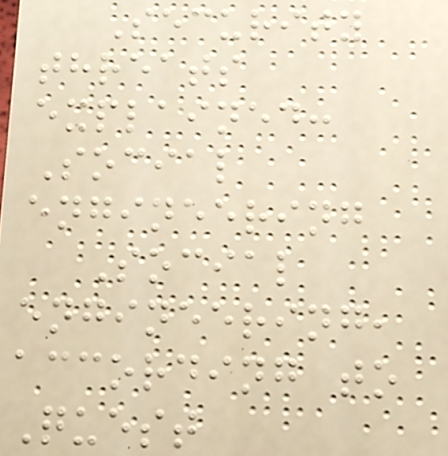Security
threats
explained:
Social
engineering
Social
engineering,
according to
Quest
